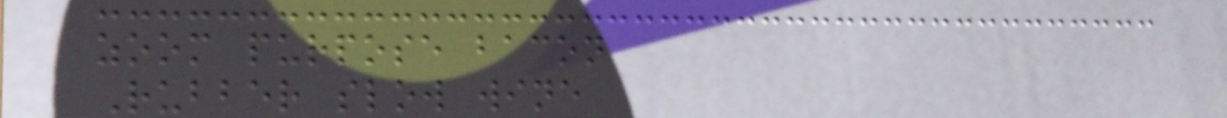zoom purpose bacon
Rubber slow wine
